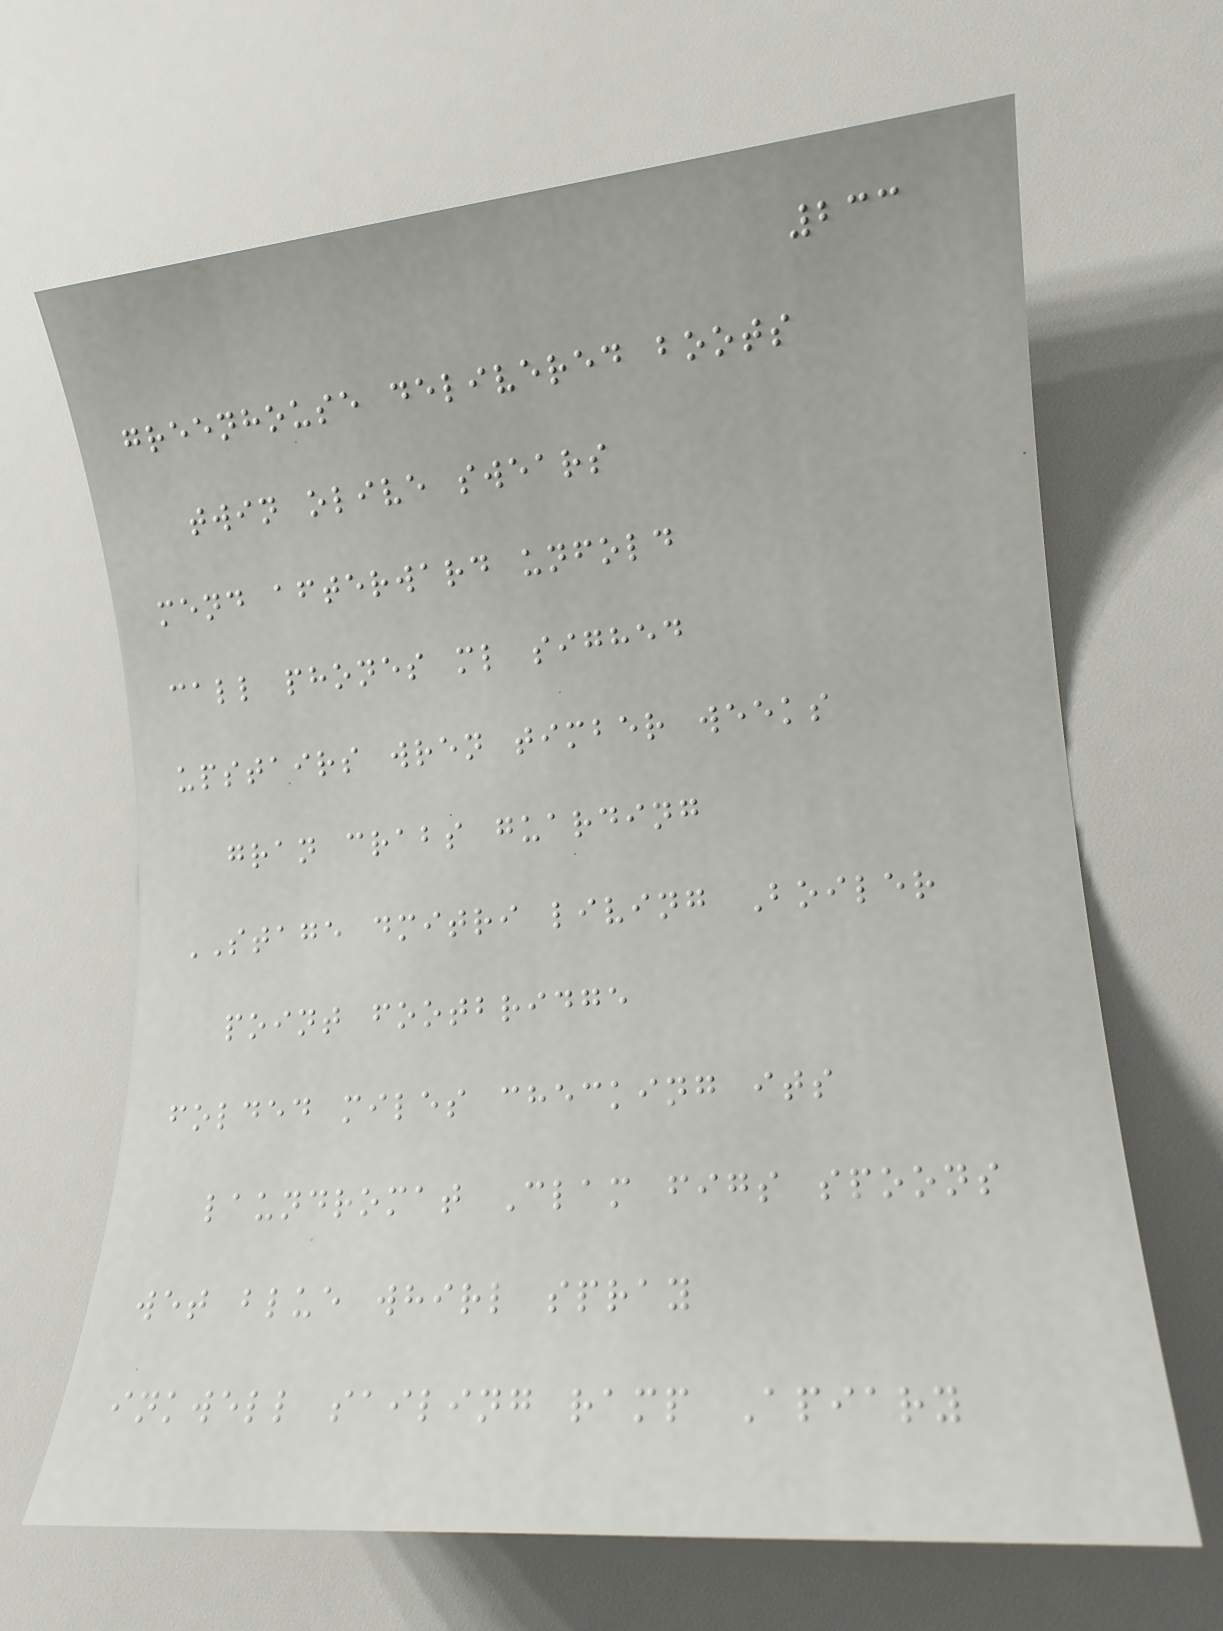233
greenhouse delivered boots
twin olive swears
mend afterward unfold
call phones ml sighed
upstairs wren timber weeks
gran crabs guarding
STAGE dmitri living Boiler
point footbridge
folded miles checking its
laundromat Clam figs spoons
wet blue whirl spray
inkwell sailing ramp Apiary
